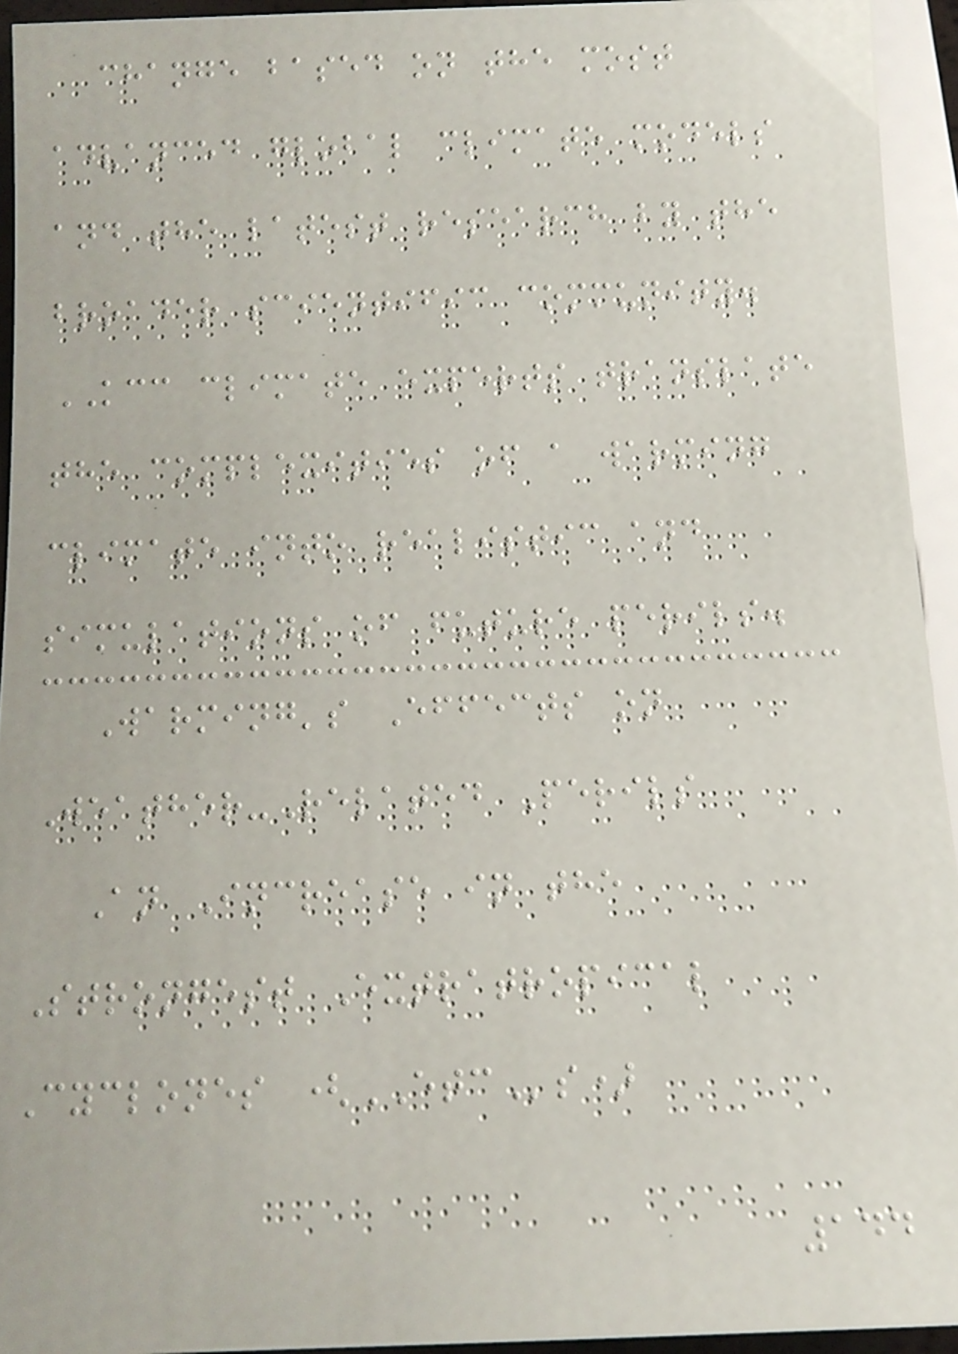change based on the most
advanced global climate models
and the latest research by the
broader scientific community.
KCC climate experts translate
the complexities of a warming
climate into realistic and
simulations of future perils.
Warming's Effects on
Weather-Related Perils
An Increase in the
Strongest Extratropical
Cyclones (ETCs)
144
